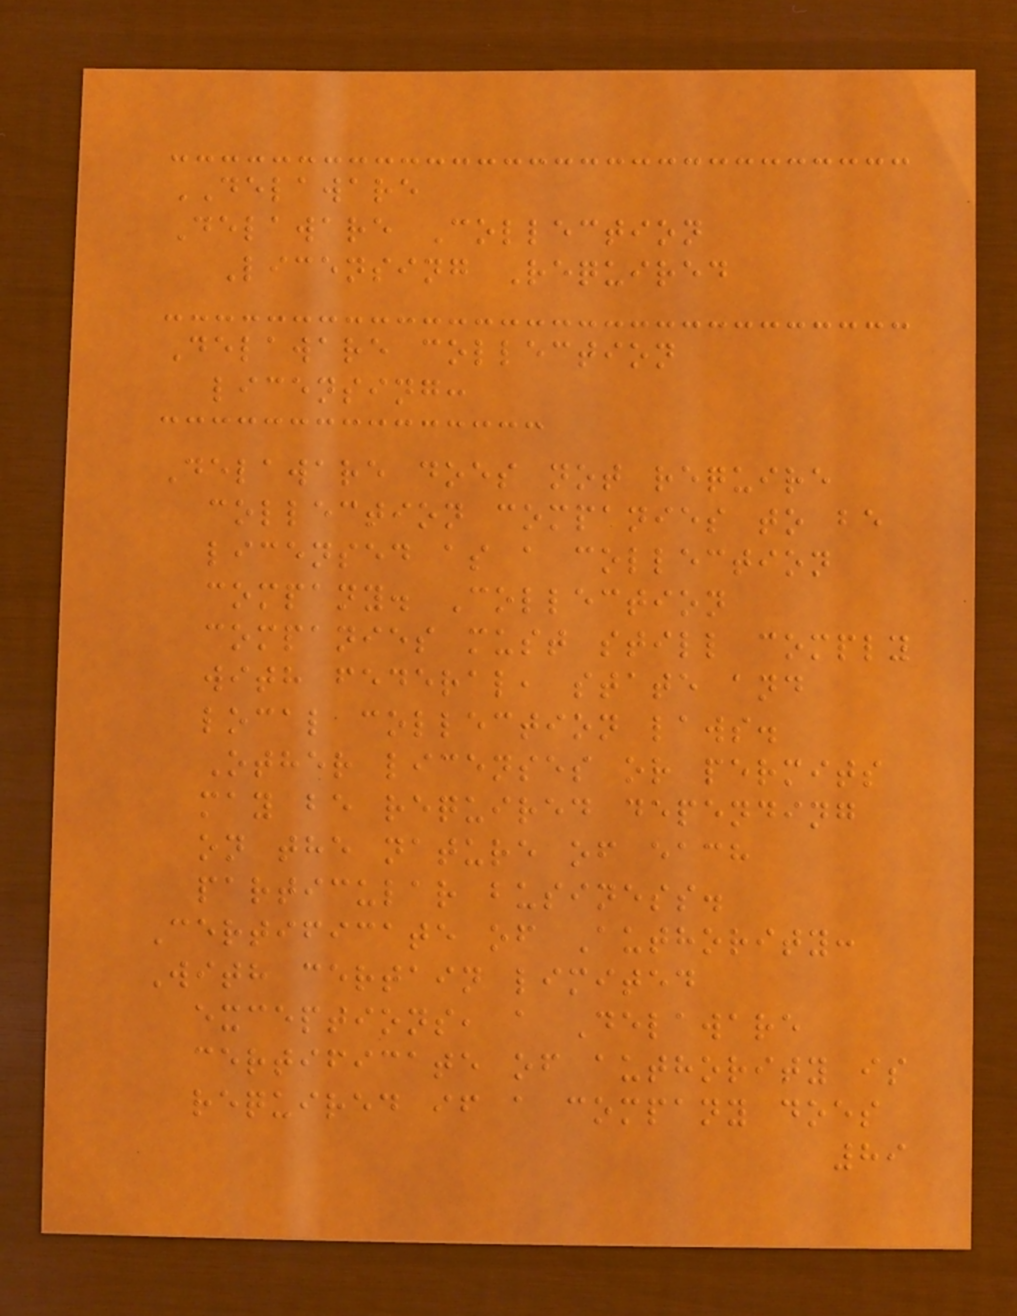DELAWARE
Delaware Collection
Licensing Required
Delaware collection
licensing:
Delaware does not require
collection companies to be
licensed as a collection
company. Collection
companies must still comply
with federal, state and
local collection laws.
Other licenses or permits
may be required depending
on the nature of each
particular business.
Certificate of Authority:
With certain limited
exceptions, a Delaware
certificate of authority is
required if a company does
89
